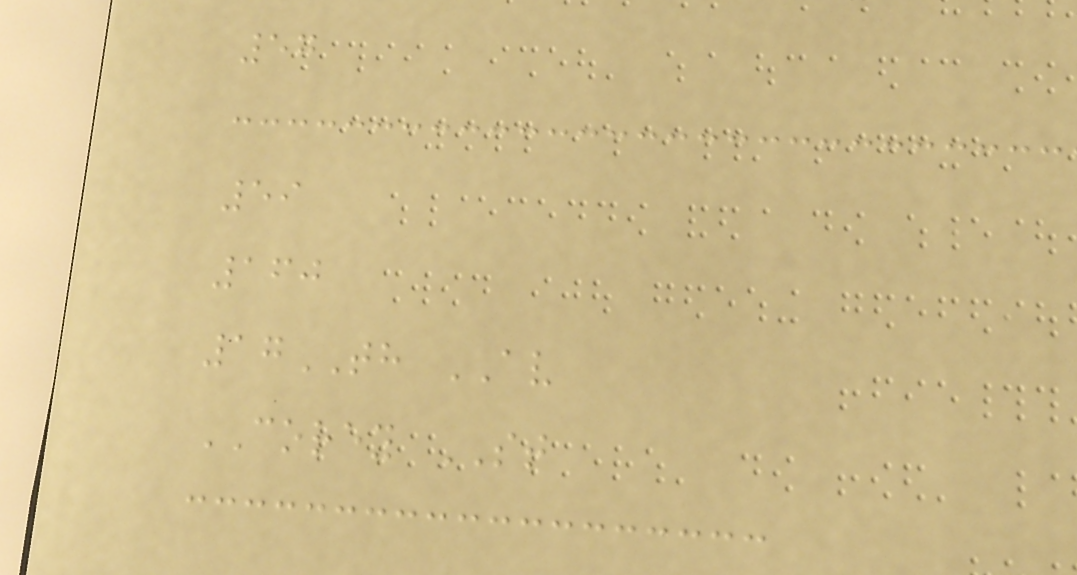57
59
160
17TH AV
COREY ST
